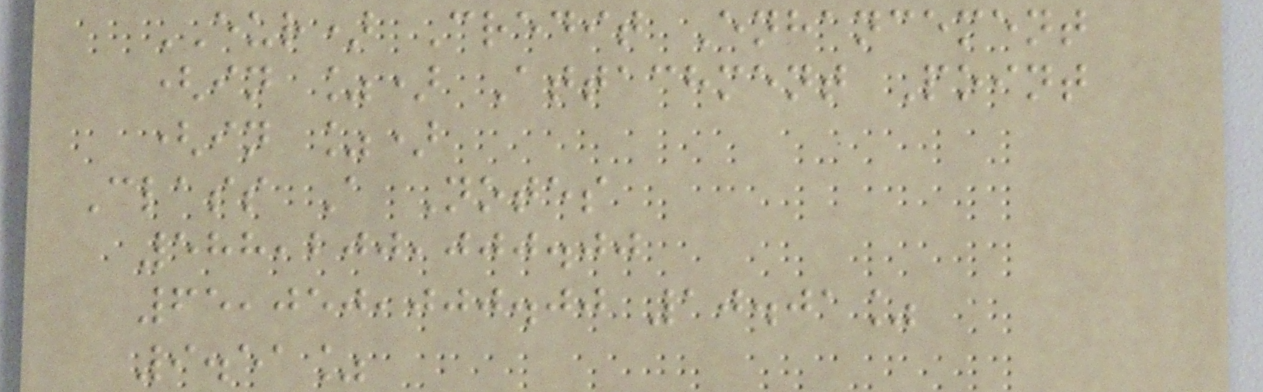EUR) Credit Enhancement
(in %) Attachment Point
(in %)
Class A Notes
588,200,000.00
65,050,000.00 10.01%
9.51%
